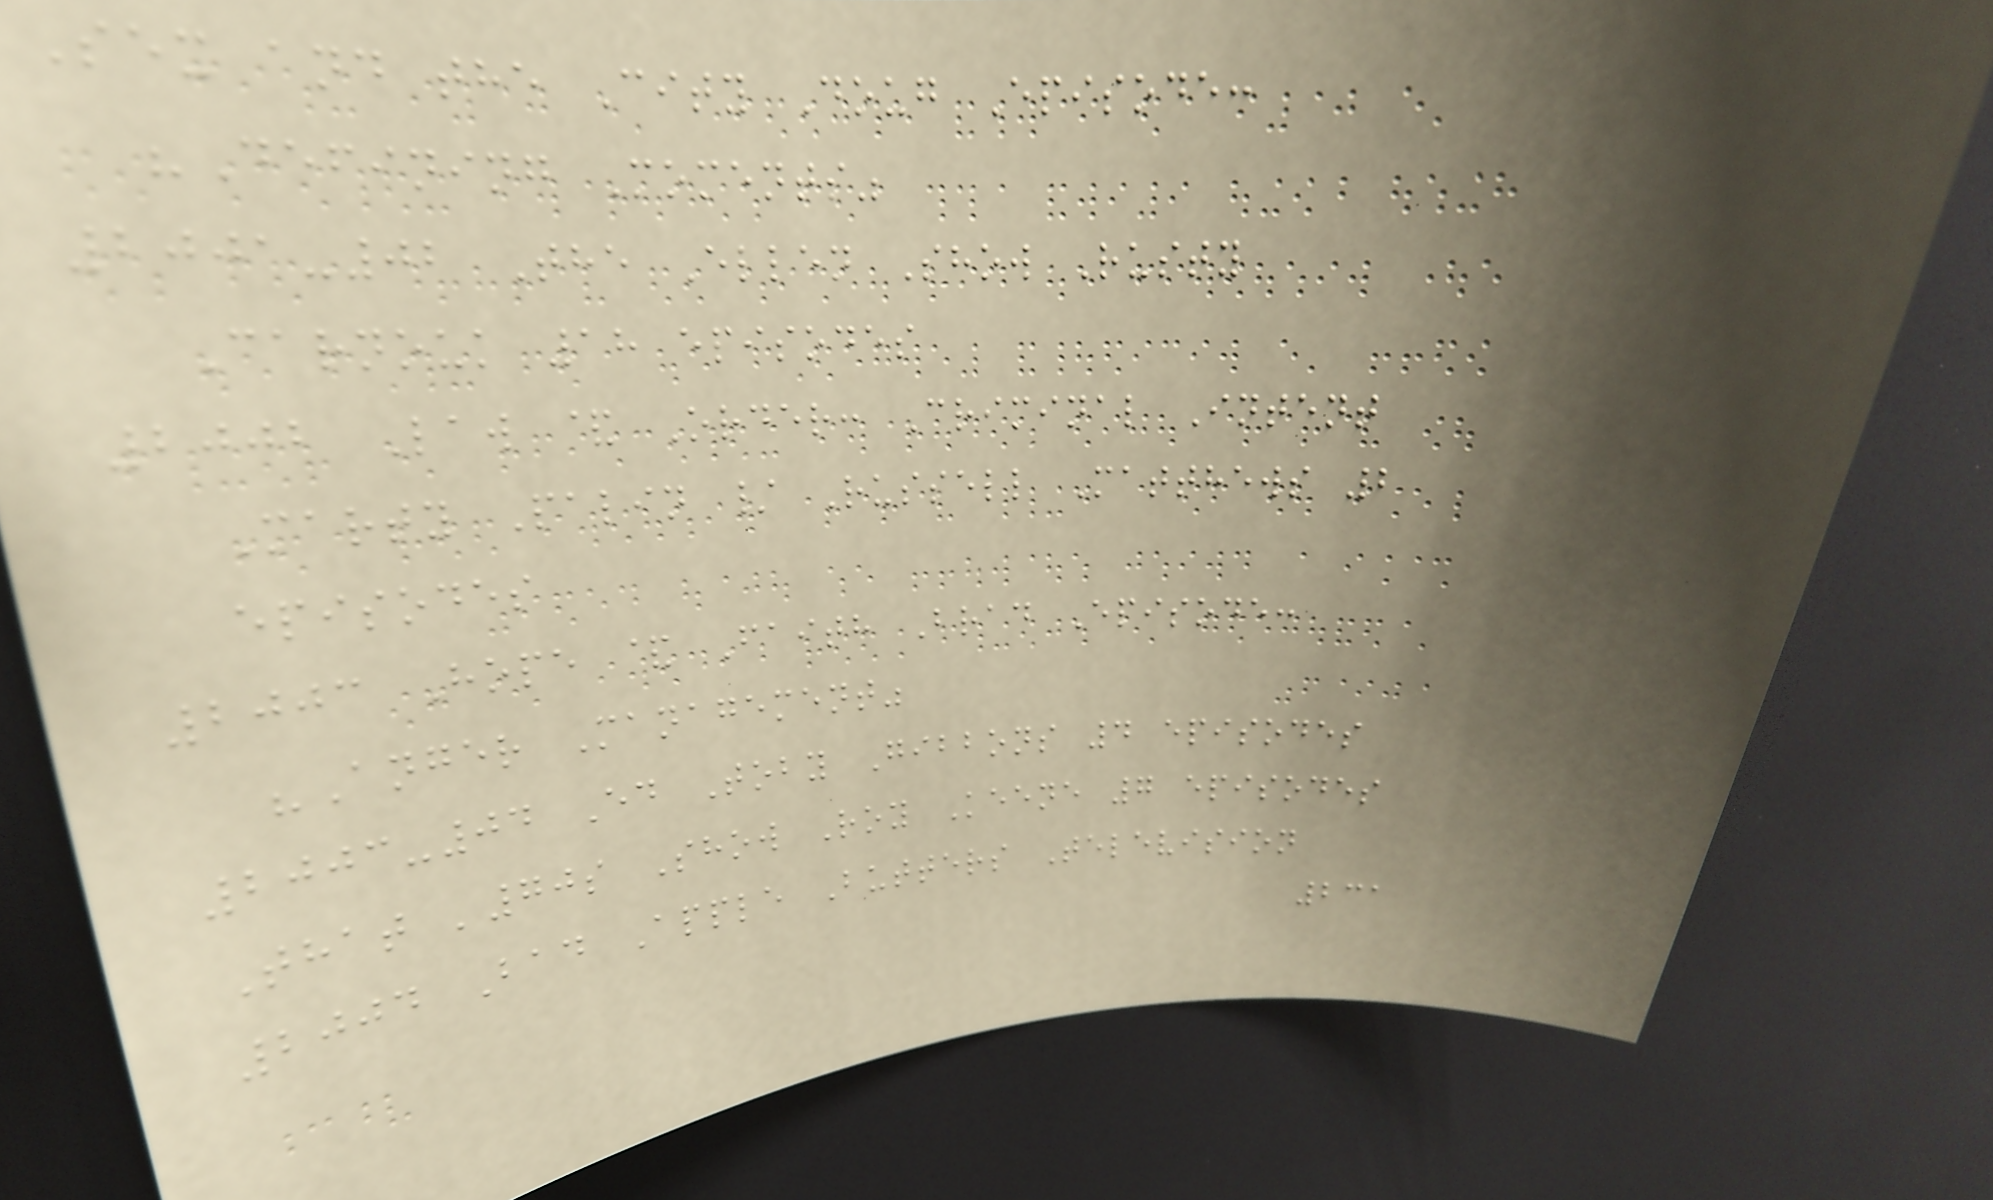Sex and the City Doug Episode:
"Defining Moments"
2001-02 The Ellen Show Rusty
Carnouk 18 episodes
2002 Law & Order: Criminal Intent
Marty Palin / Russell Matthews 2
episodes
2003 Hope & Faith Brad Episode:
"Anger Management"
2003-04 Ed Toby Gibbons 4 episodes
That '70s Show Roy Keene 7 episodes
2004 Bad Apple Butters Television
231
